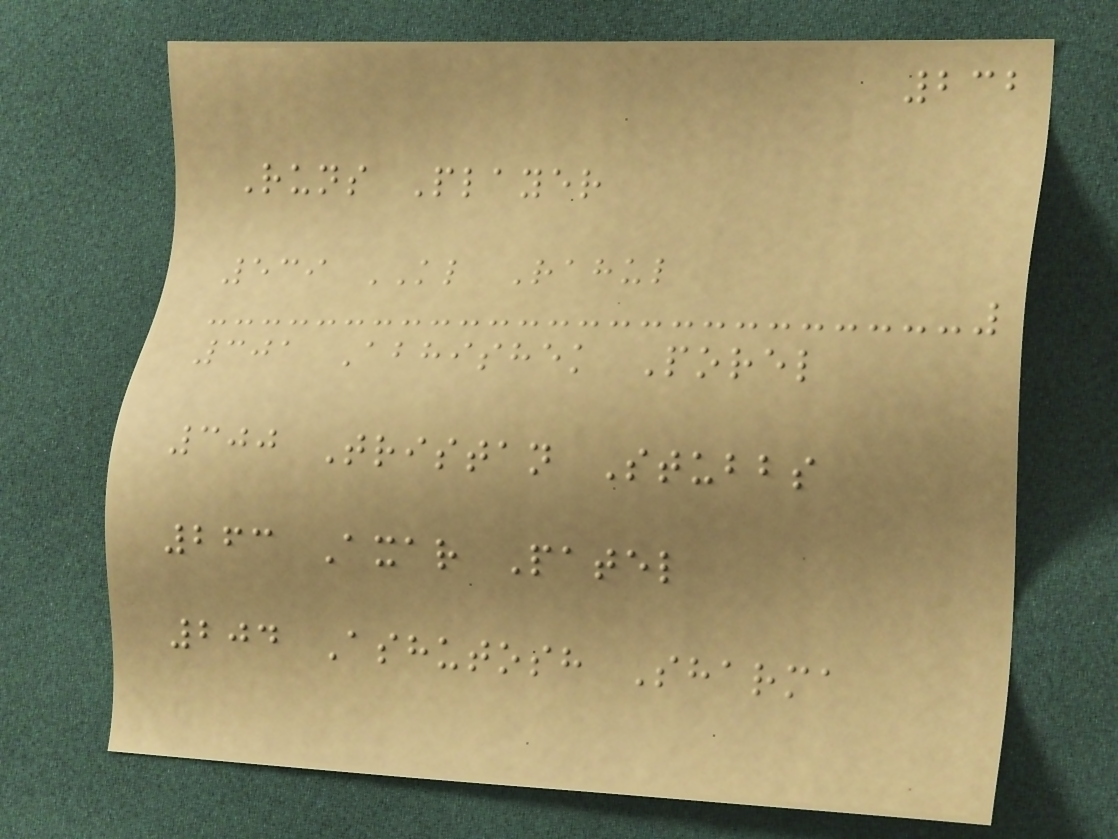232
Runs Player
539 KL Rahul
301 Abhishek Porel
300 Tristan Stubbs
263 Axar Patel
204 Ashutosh Sharma
